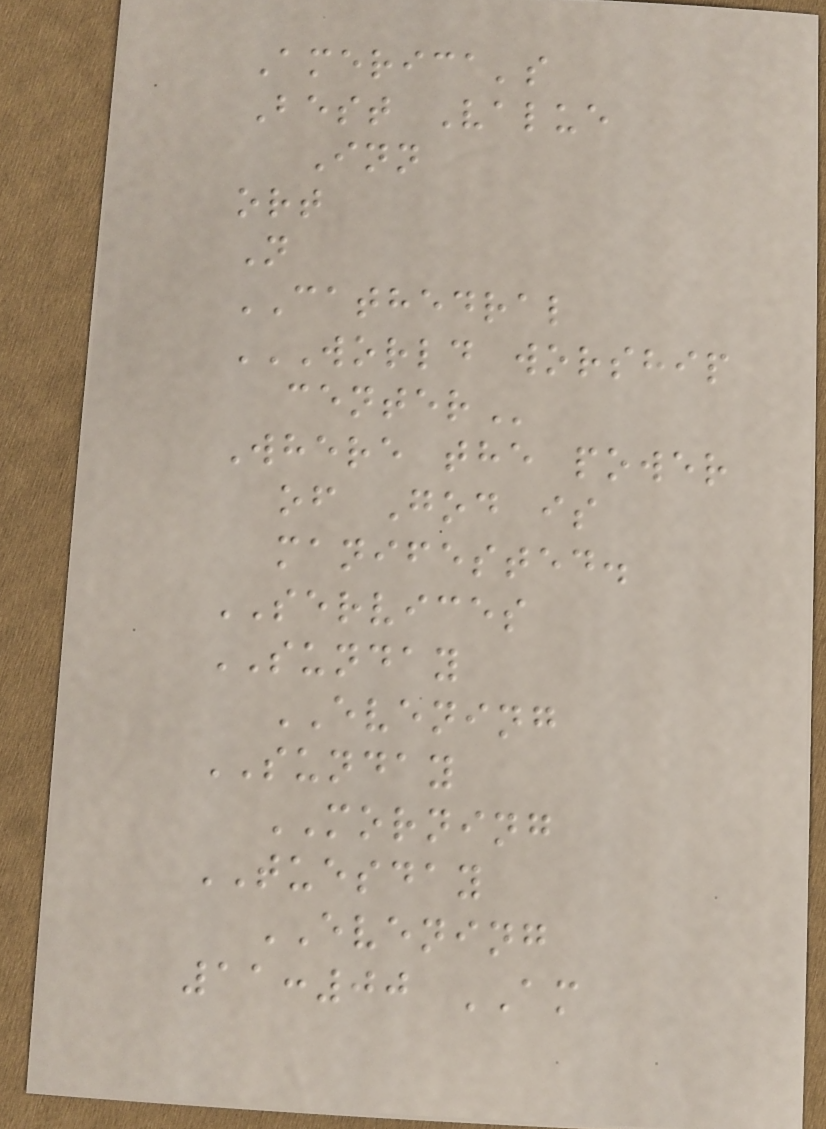America's
Best Value
Inn
ort
N
CATHEDRAL
WORLD WORSHIP
CENTER
Where the power
of God is
manifested.
SERVICES
SUNDAY
EVENING
SUNDAY
MORNING
TUESDAY
EVENING
11:00 AM
